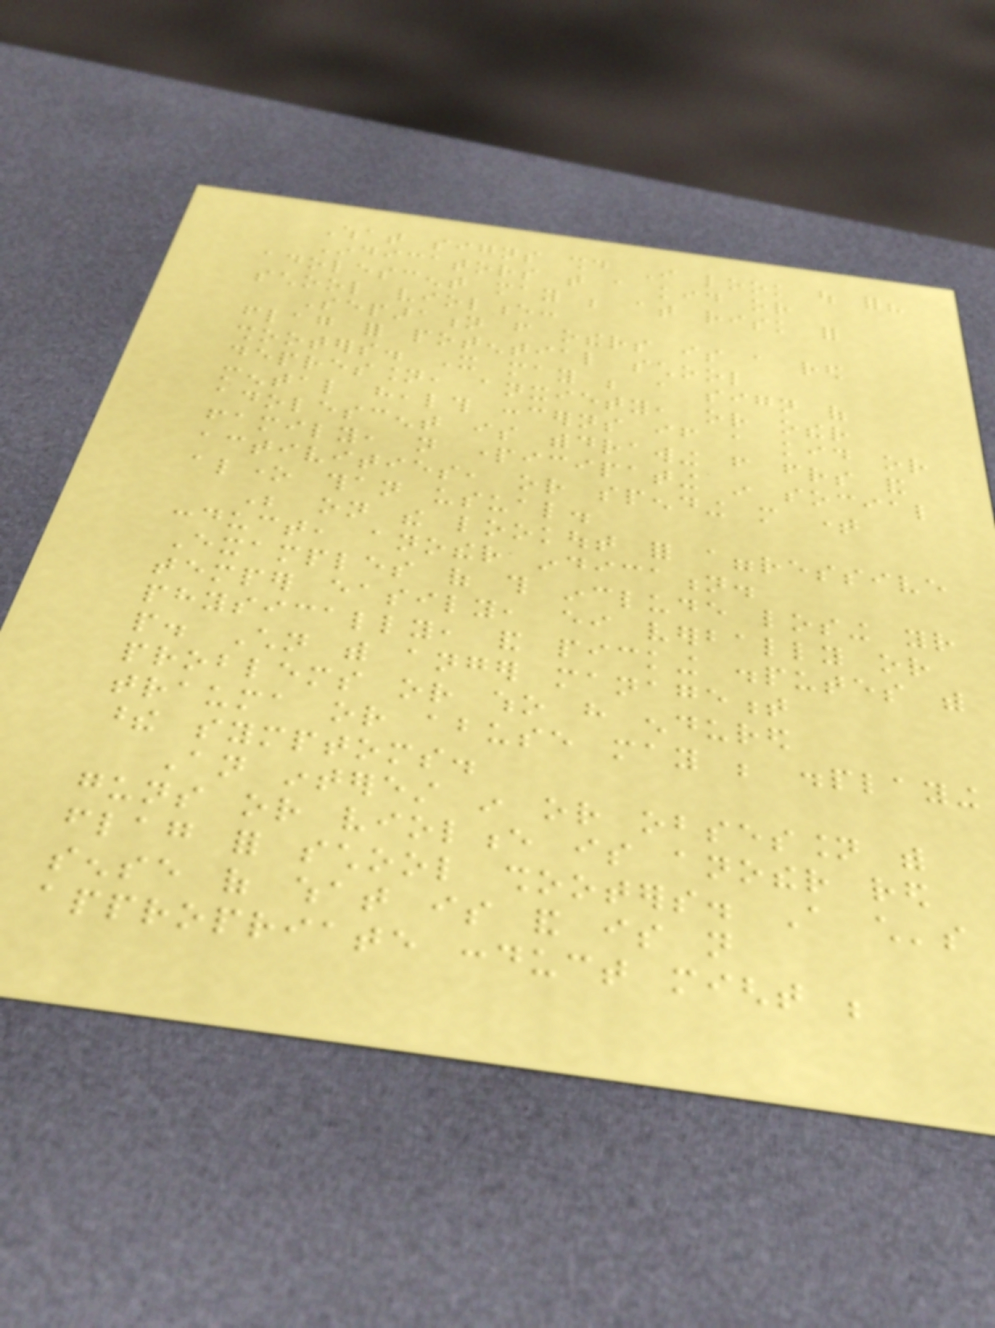What signs should I look out for?
Indicators that a kid or
adolescent may be at risk for
school violence:
Separation from others is a red
flag for potential school
shooters. It may be a sign of
depression, anxiety, or other
mental health concerns if a kid or
adolescent is withdrawing from friends and
family, not participating in social
activities, or spending more time
alone than usual.
Be on the lookout for aggressive
conduct, another indication.
Examples of this include losing your
temper easily, either verbally or
physically, and picking disputes with
people. Children with anger management
problems or who have endured
trauma or abuse may be displaying
these symptoms.
An interest in or obsession with
guns or violence is another red
flag for school shooters. A child's
sense of what is and is not
appropriate conduct might be
